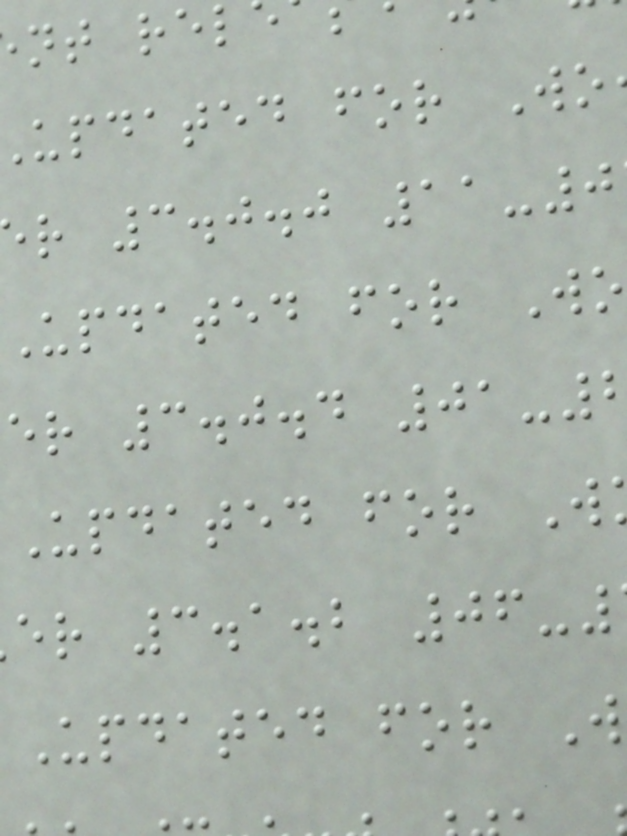updated for Wo
r 3.0.0 11-0
Updated for Wo
er 3.0.4 01-
Updated for W
er 3.1.2 06-
Updated for W
